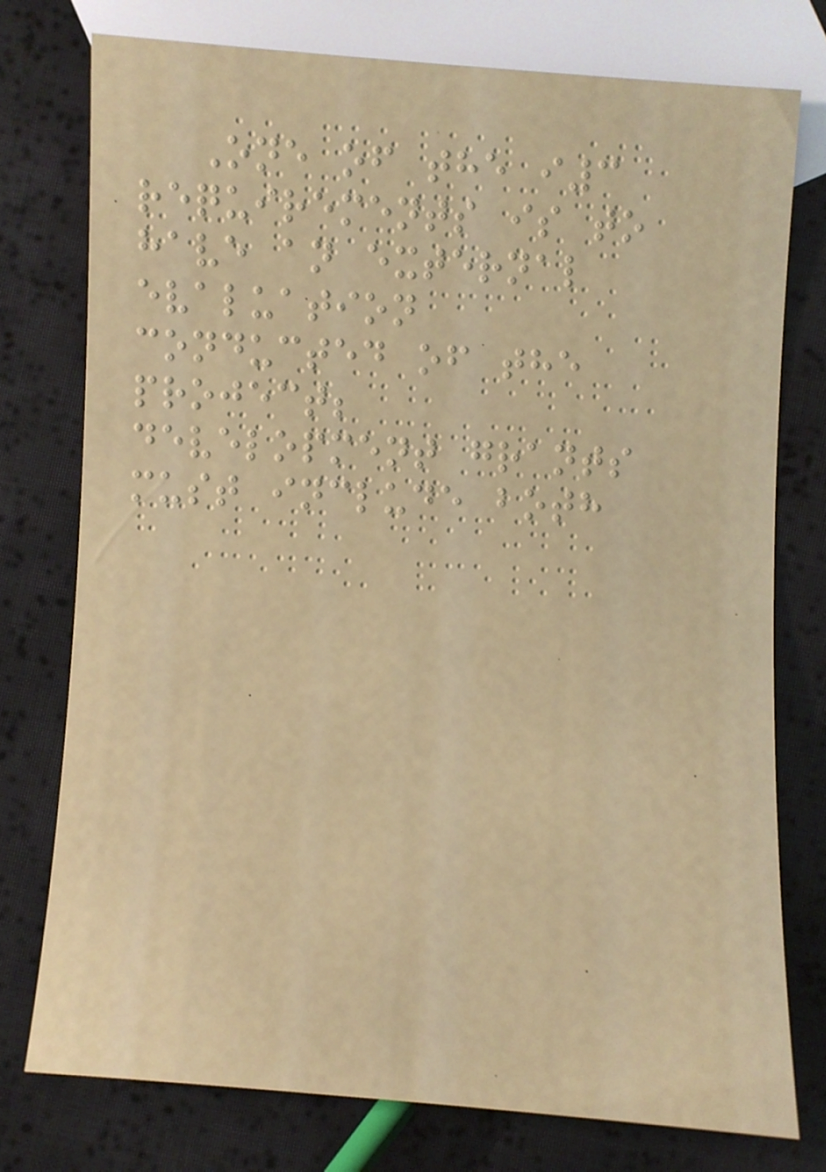One of the i3
requirements is to
have an external
evaluation
conducted of the
project;
development grants
must include both
